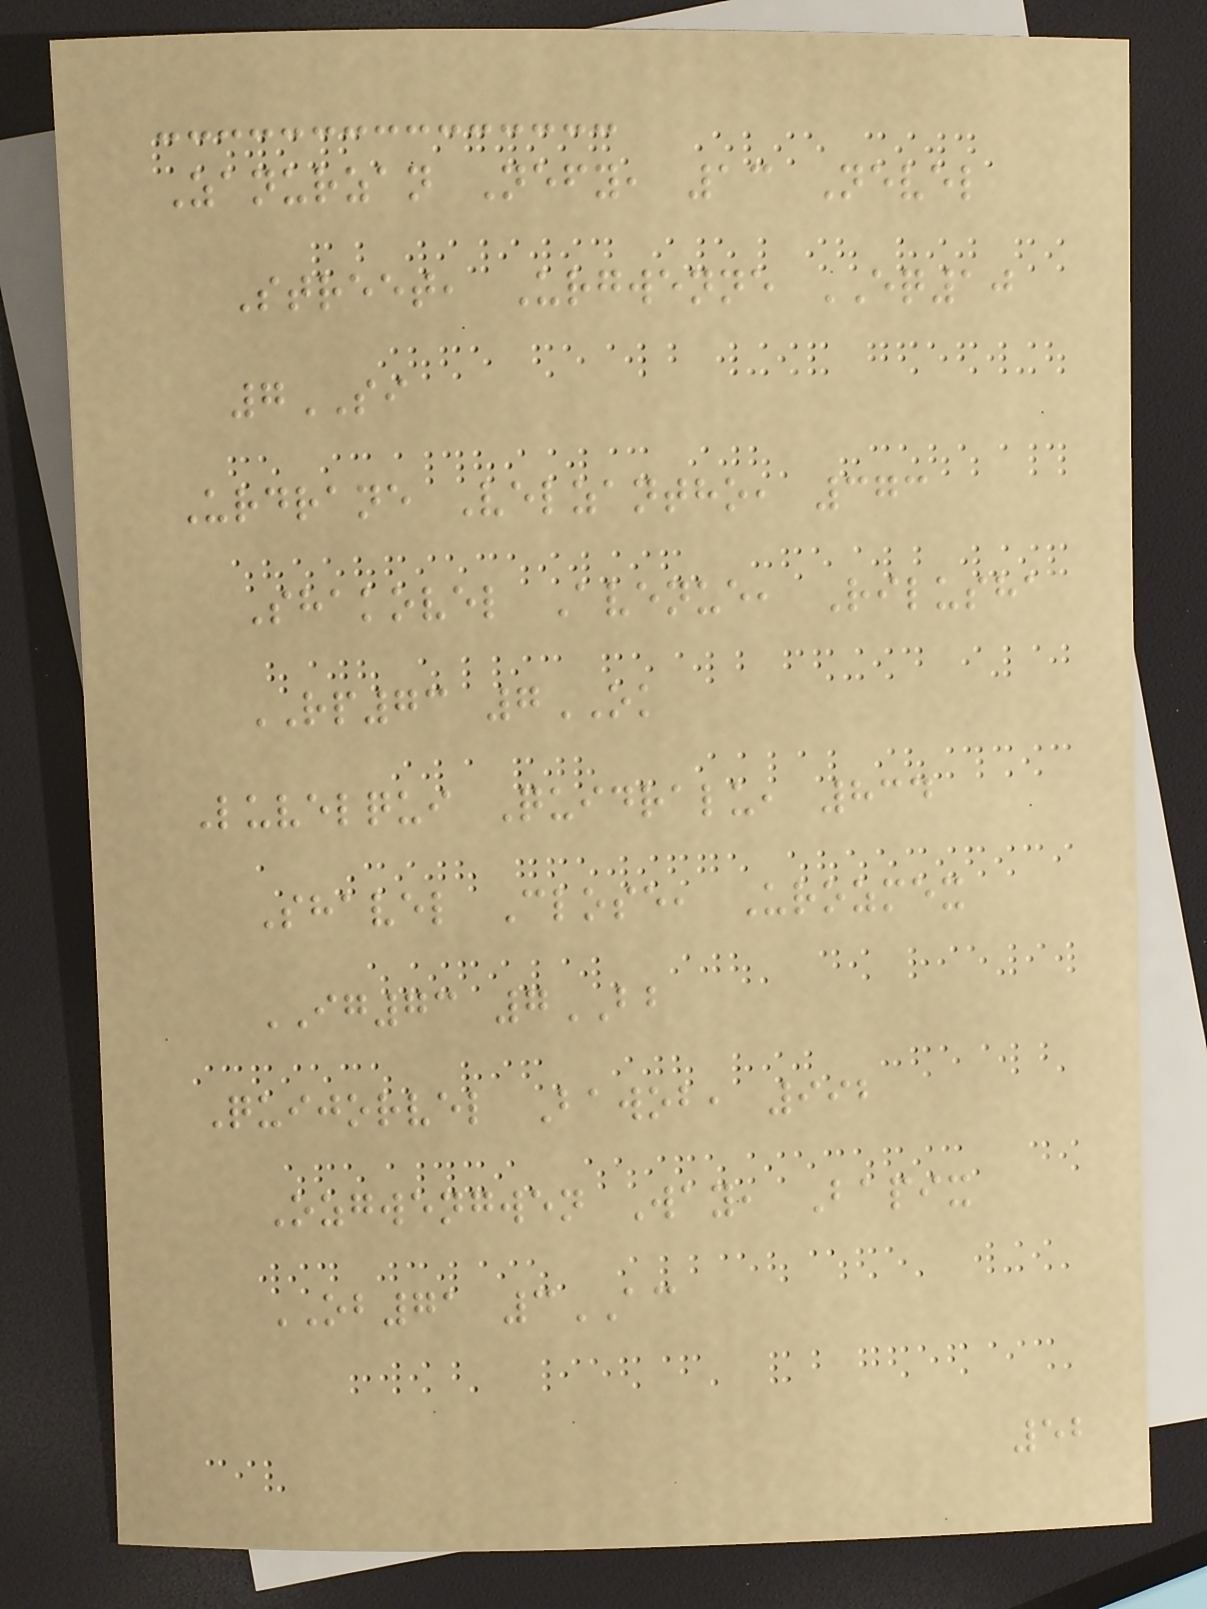Zanurzan Nefy, 13 Nevel
Street, Urgwenne EQ10
7SI
Urdrane Velzantho, 373
Shakovel Avenue, Rilusha
RP73 7OK
Luvelqui Quidralu, 834
Shavel Close, Urozmex
IG73 7BB
Quijorvel Bawob, 992
Ozgwengwen Way, Bapix
OB71 3AC
52
